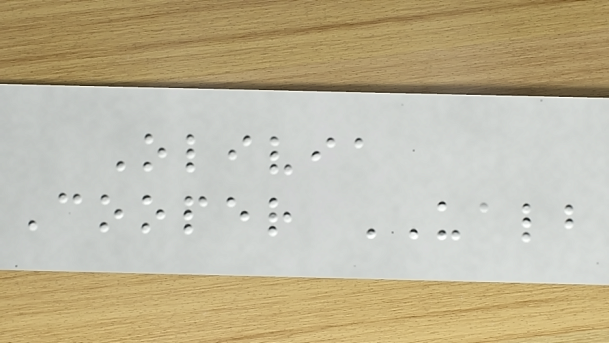Olivia
Cooper UALB
